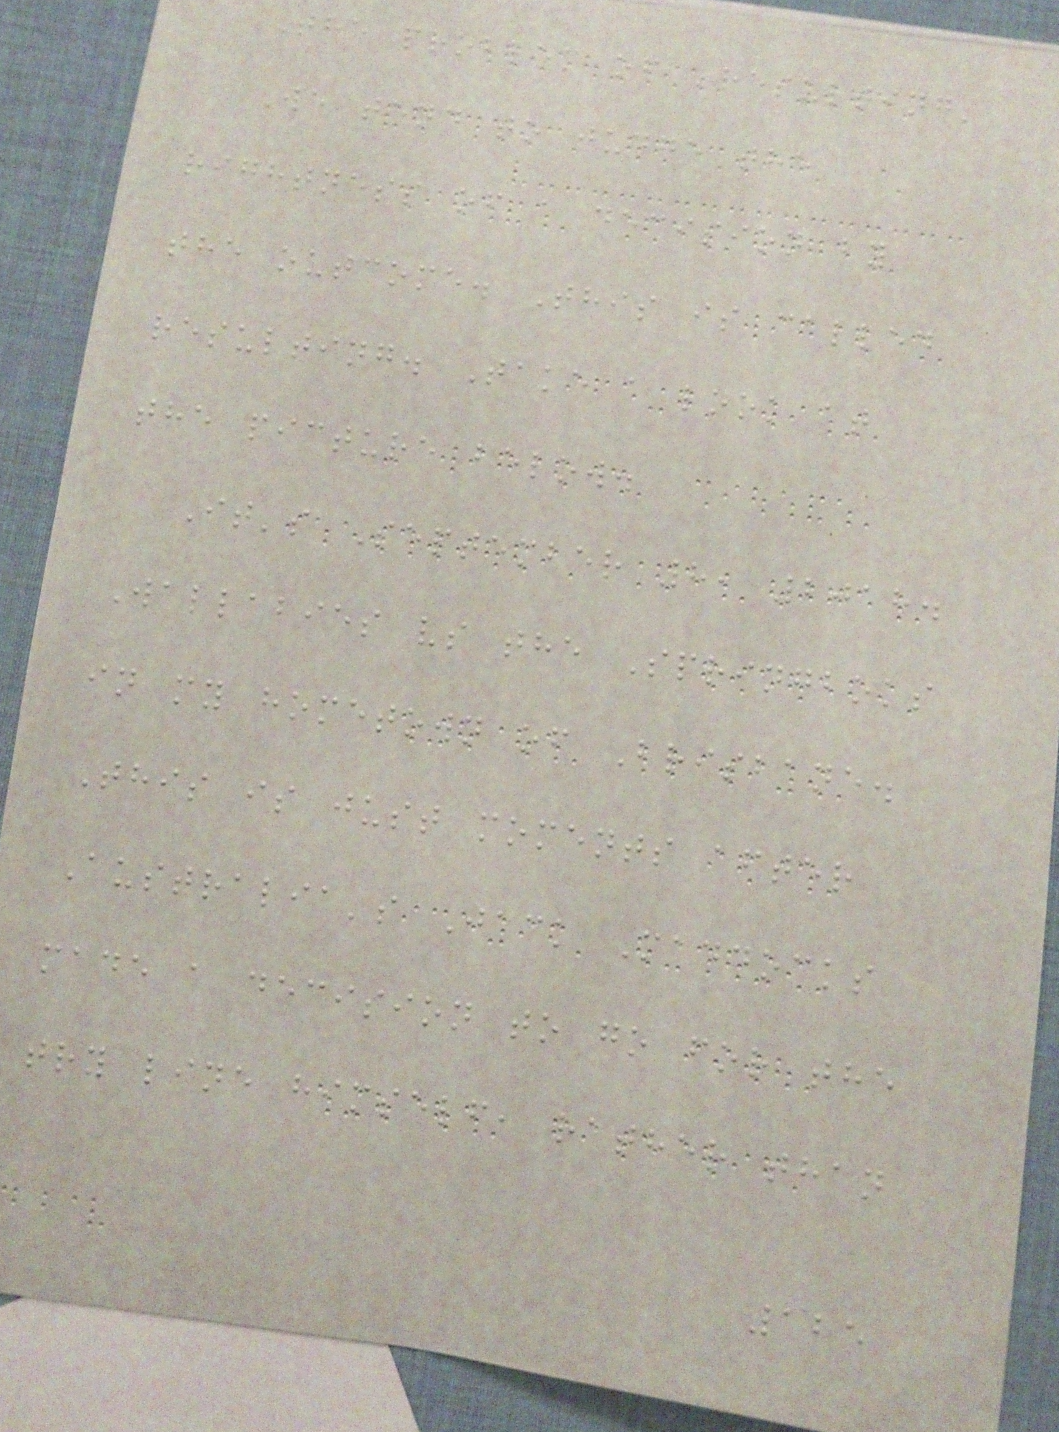The problem of 'resulting'
We tend to judge the
rightness of a decision by
the outcome. This is called
resulting. Take a look at
the picture below.
It's September 8, 2018.
Wallabies vs the Springboks
in my hometown of Brisbane.
This is just moments after
Australia's Jack Maddocks
made a decision to go for the
try line himself, rather than
125
